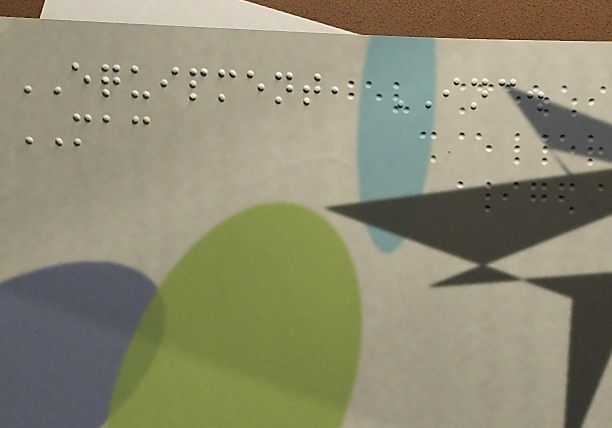EQUIPMENT, INC.
MAC
